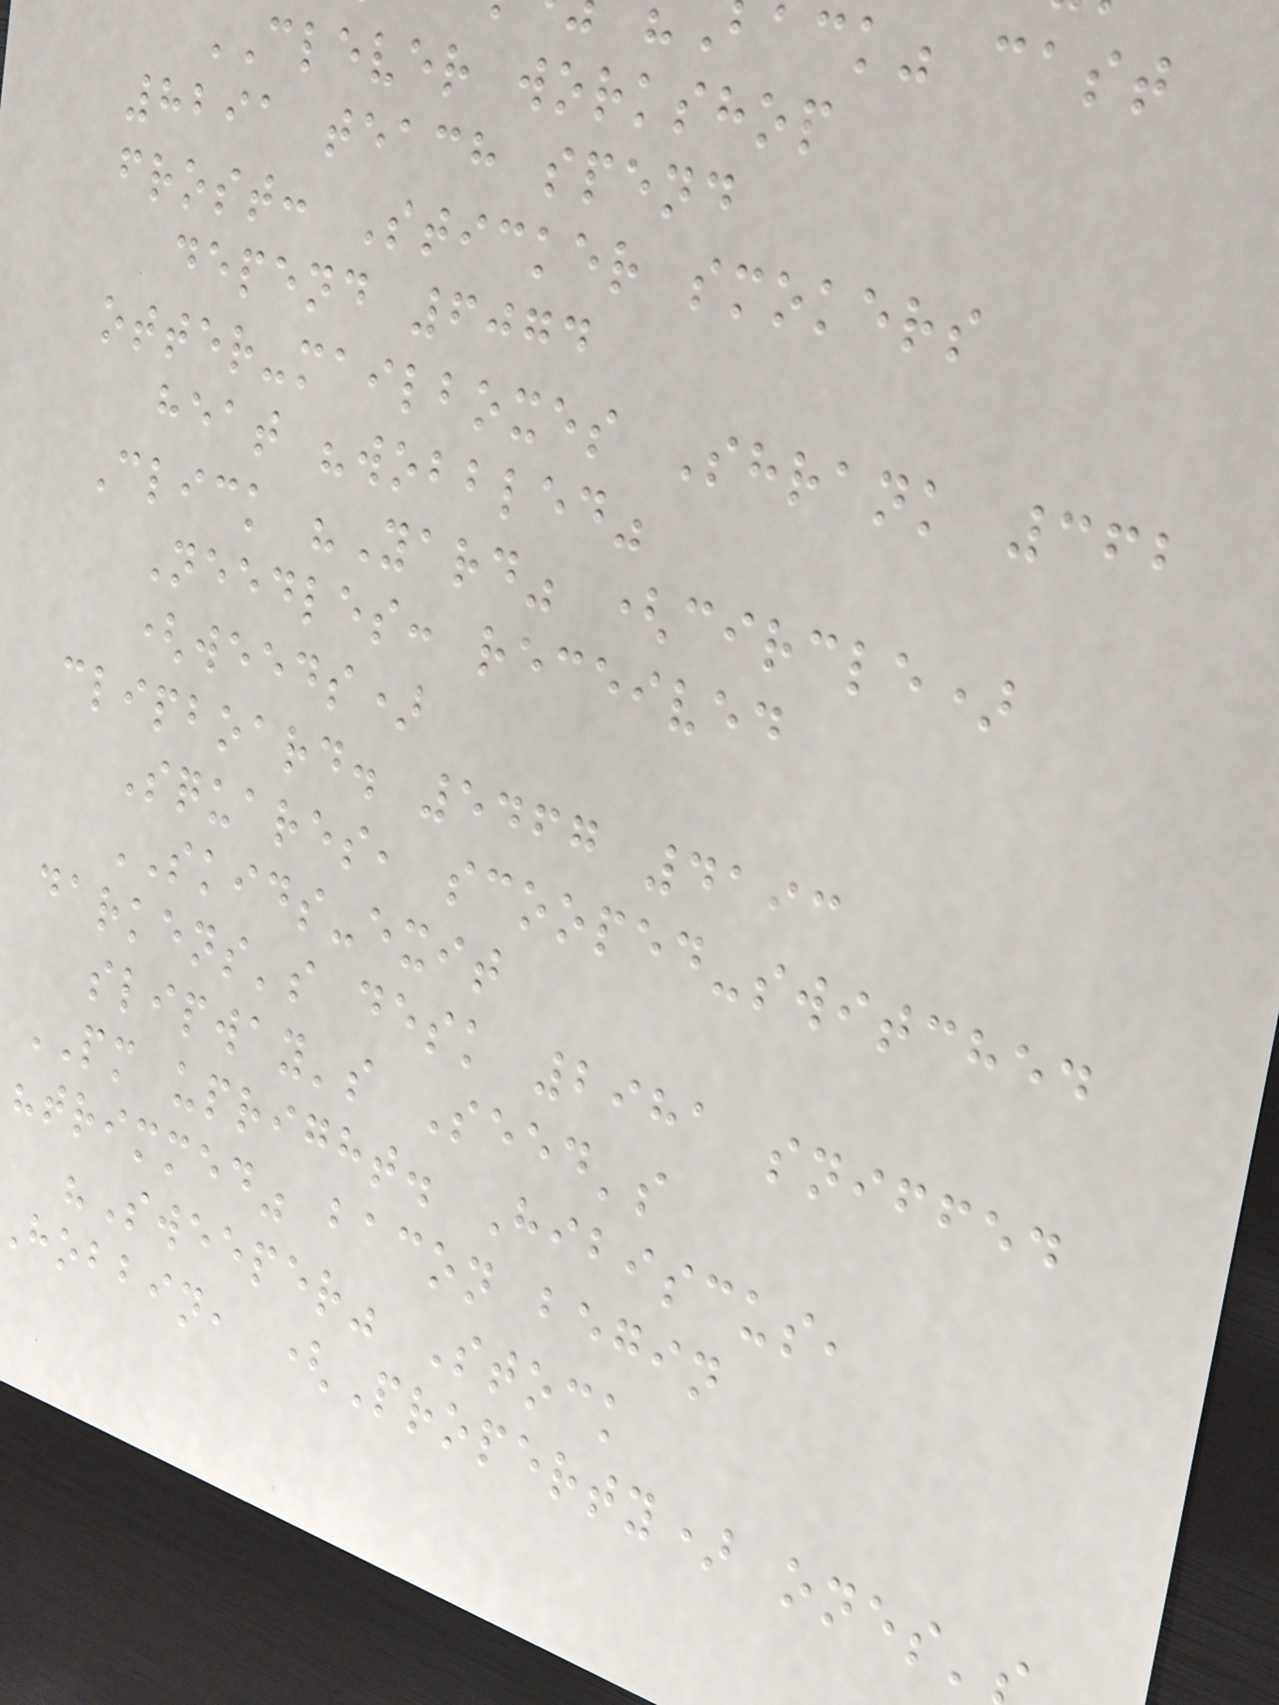ack" cast
CLEVER workshop
8291 teach spend
frost: Sticker smokers
depend 6074
otter-mailboxes Shrank 362
heat "wobbled"
Click "Yard" (circle)
Needles: received
(weeds)
clipboard. 5467 4193
Squares, scooped-switched
SKIDS-exit
darkens's desk 2981 sniffed
slipway's Seed's
PM upright. Hibiscus,
"trimmed" bacon begin
"Sweeper" Stock
hobbin, (Property) ones'
